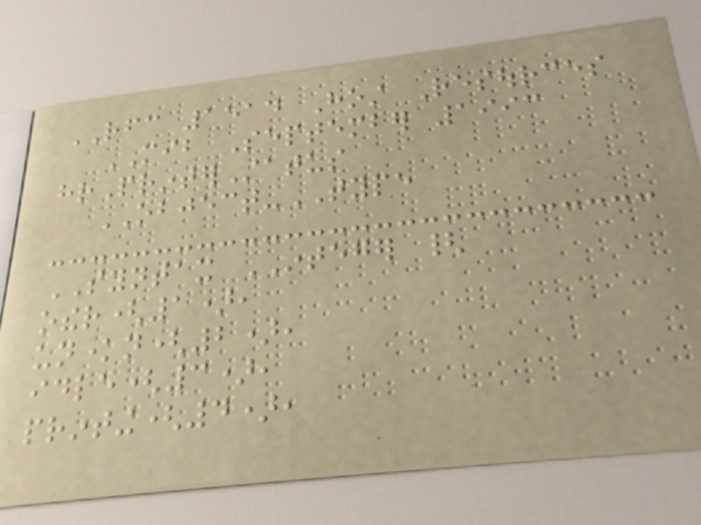RFC 1514 Host Resources
MIB September 1993
hrPrinterStatus
OBJECT-TYPE
SYNTAX INTEGER {
other(1),
unknown(2),
idle(3),
printing(4),
